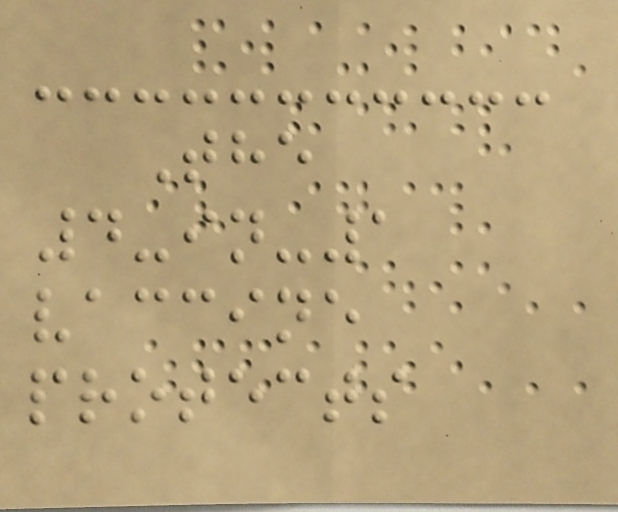The
4-in-1
vaccine
protects
